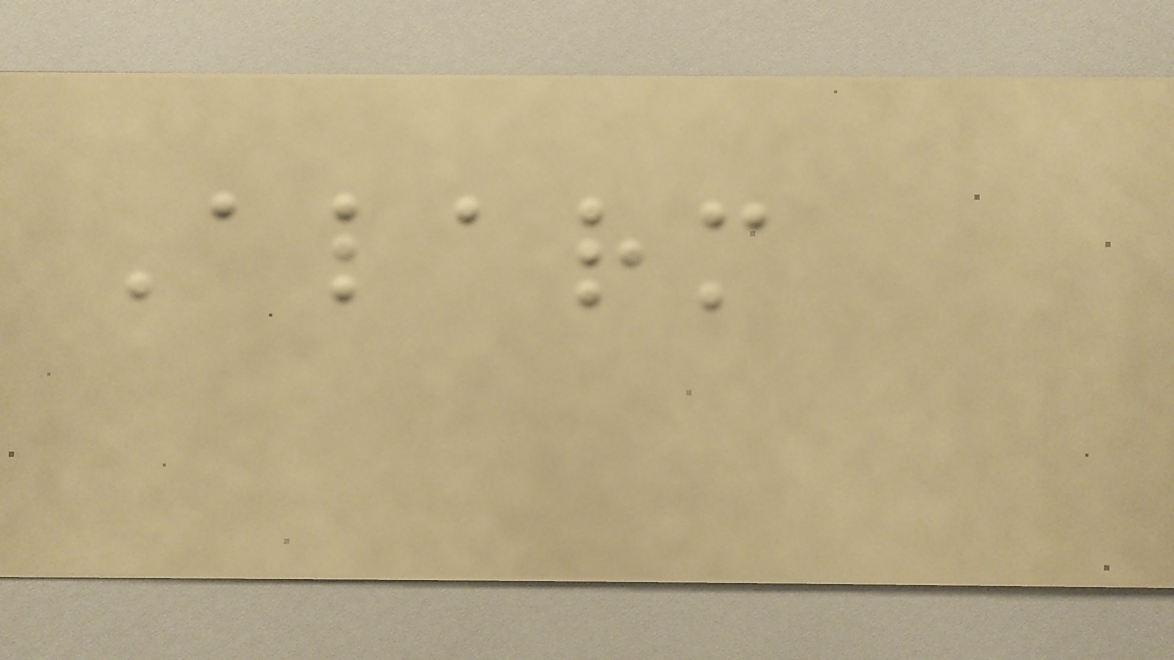Alarm
